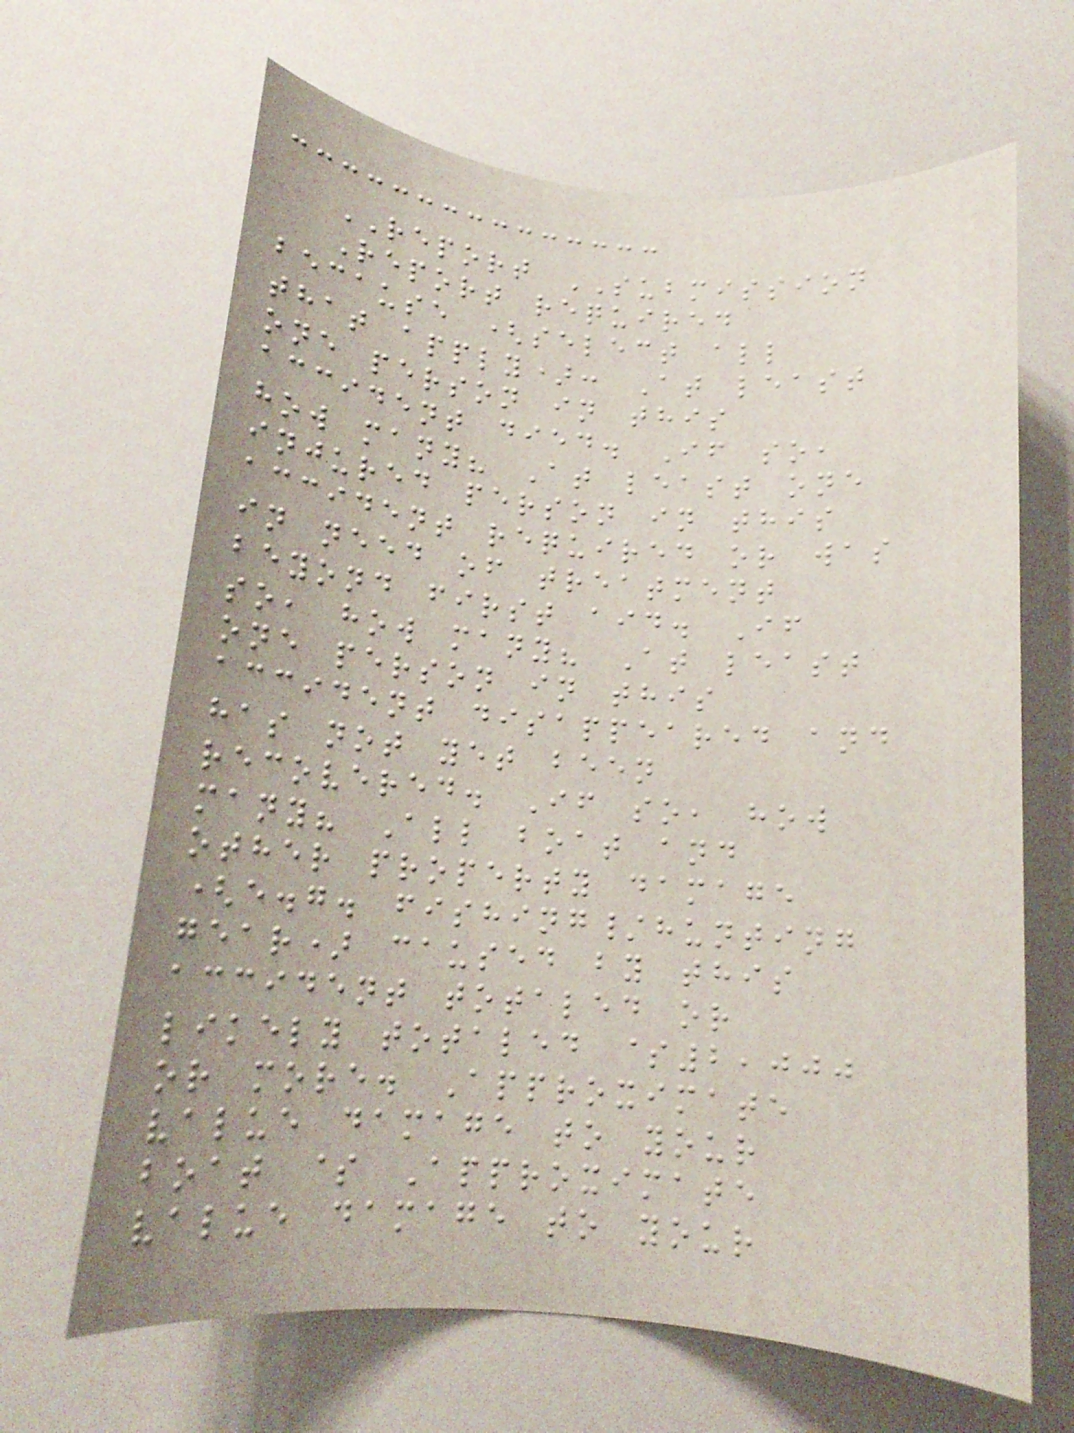REPORT SUBMISSION
Report required
because (select all
that apply): At least
one person in this
accident died. If so,
how many? At least one
injured person in this
accident required or was
in need of treatment
beyond first aid. If
so, how many? At least
one person in this
accident disappeared and
has not yet been
recovered. If so, how
many? All boat and
other property damage
(e.g. fishing/hunting
gear) caused by this
accident totaled or
likely totaled $2,000
or more. Approximate
value damage to your
boat $ Approximate
value damage to your
